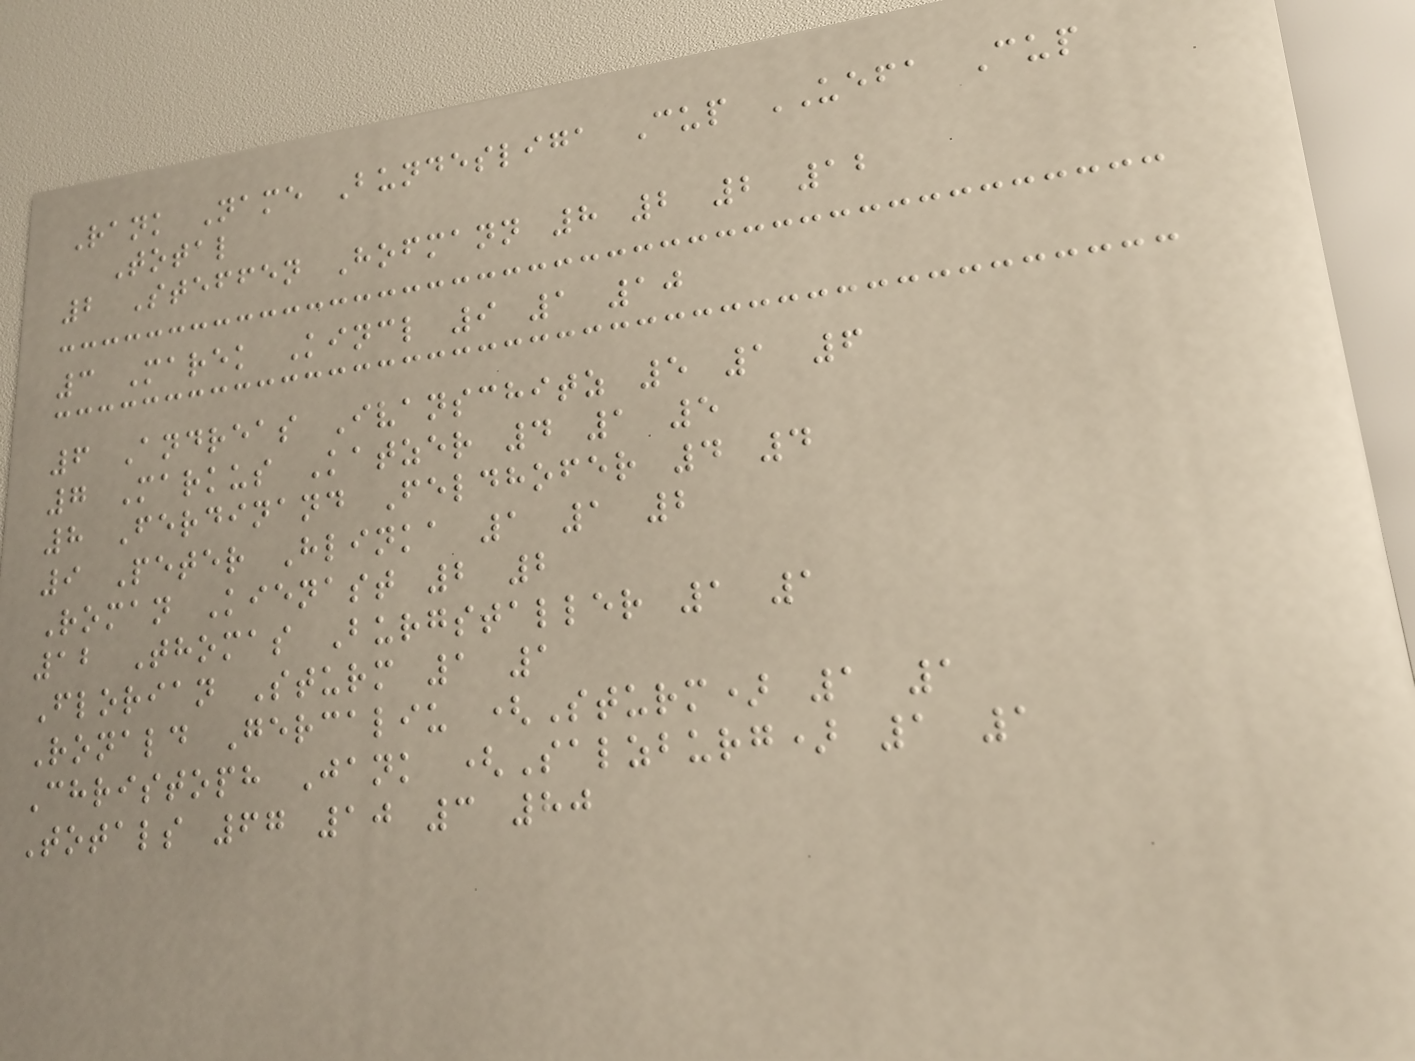Rank Name Bundesliga Cup UEFA Cup
Total
2 Steffen Hofmann 8 2 2 12
3 Marek Kincl 9 1 10
6 Andreas Ivanschitz 5 1 6
7 Markus Katzer 4 1 5
8 Ferdinand Feldhofer 4 4
9 Peter Hlinka 1 1 2
Roman Kienast 2 2
12 Thomas Burgstaller 1 1
Florian Sturm 1 1
Ronald Gercaliu (Sturm) 1 1
Christoph Jank (Salzburg) 1 1
Totals 67 10 3 80
